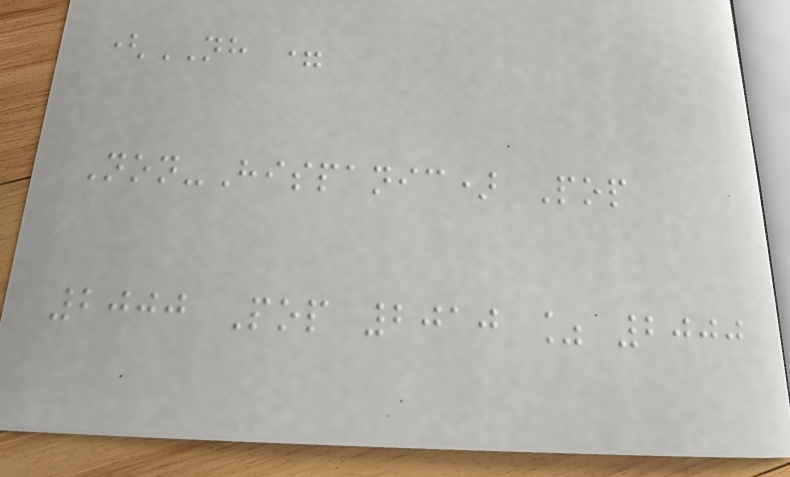(NH =
Non-Hispanic) Pop
2000 Pop 2010 % 2000
